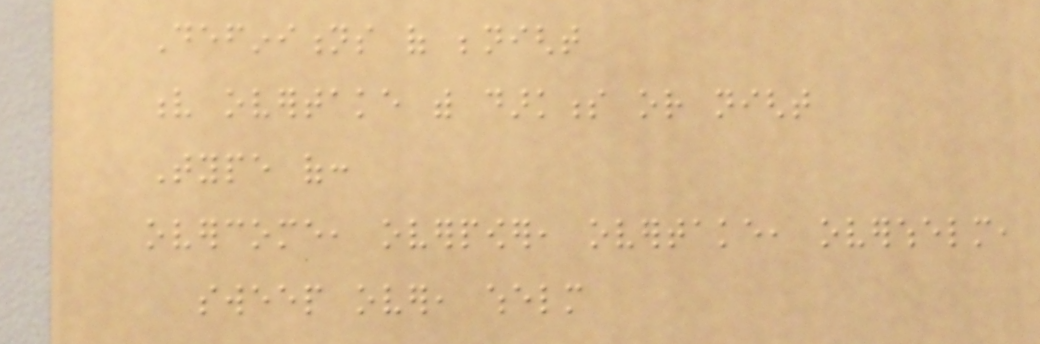Definitions of benight
v overtake with darkness or night
Type of:
overcome, overpower, overtake, overwhelm,
sweep over, whelm
